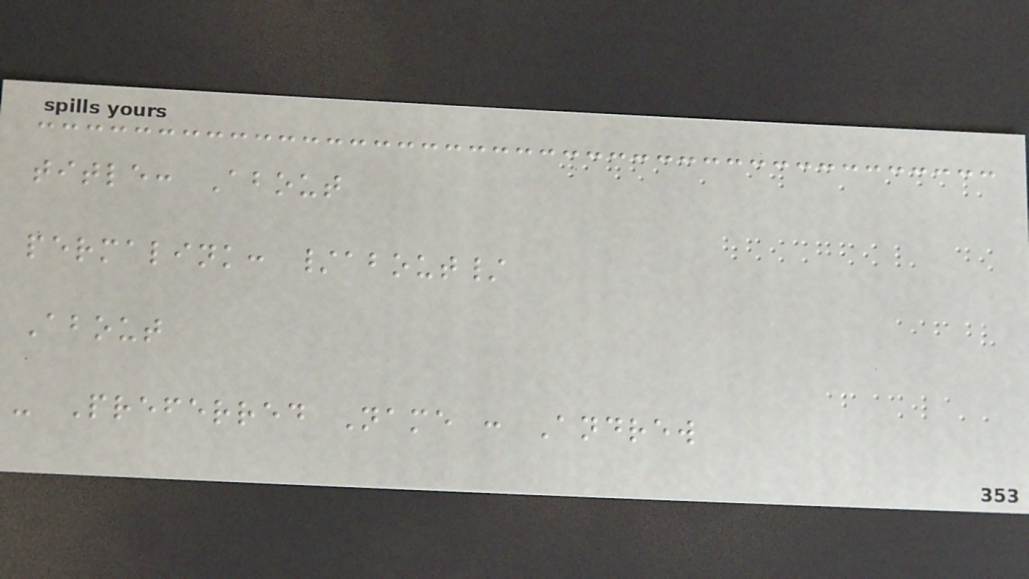title: About
permalink: /about/
About
- Preferred Name : Andrew
